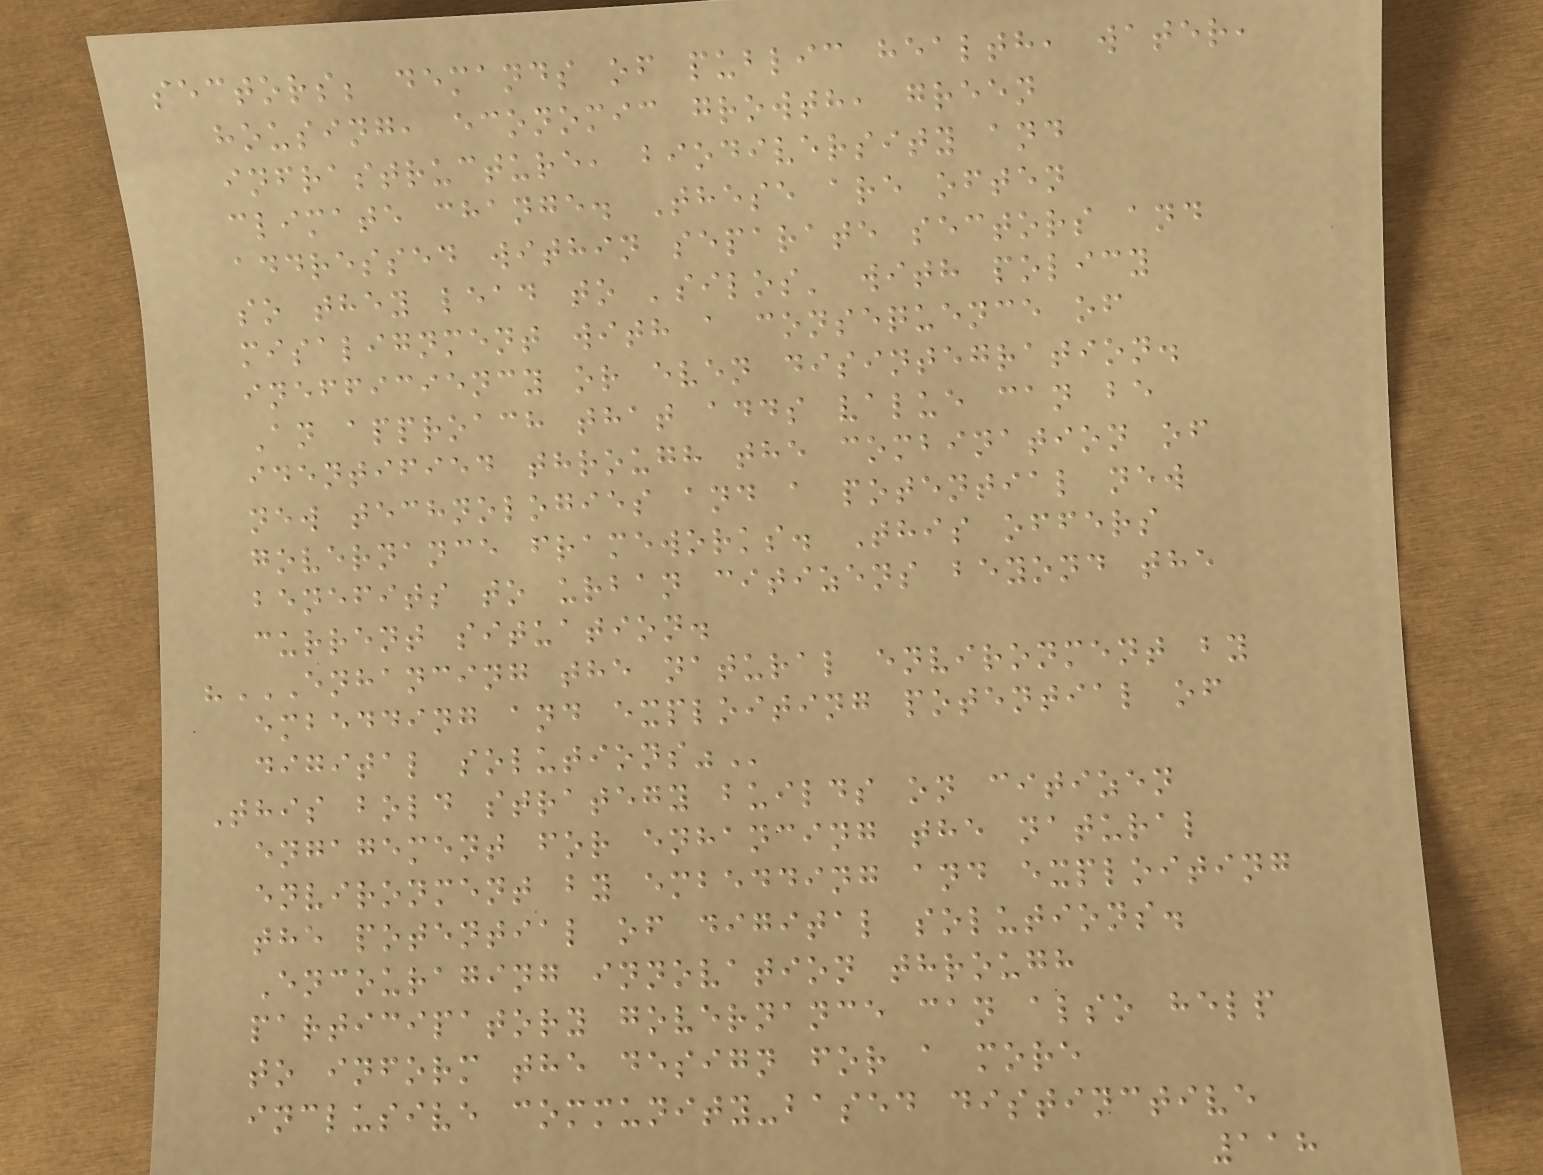sectors; demands of public health, water,
housing, economic growth, green
infrastructure, biodiversity and
climate change. These are often
addressed within separate sectors and
so they lead to 'silos' with policy
misalignment with a consequence of
inefficiency or even disintegration.
An approach that adds value can be
identified through the combination of
new technologies and a potential new
governance frameworks. This offers
benefits to urban citizens beyond the
current situation.
"ENHANCING THE NATURAL ENVIRONMENT BY
EMBEDDING AND EXPLOITING POTENTIAL OF
DIGITAL SOLUTIONS"
This bold strategy builds on citizen
engagement for enhancing the natural
environment by embedding and exploiting
the potential of digital solutions.
Encouraging innovation through
participatory governance can also help
to inform the design for a more
inclusive community-based distinctive
118
